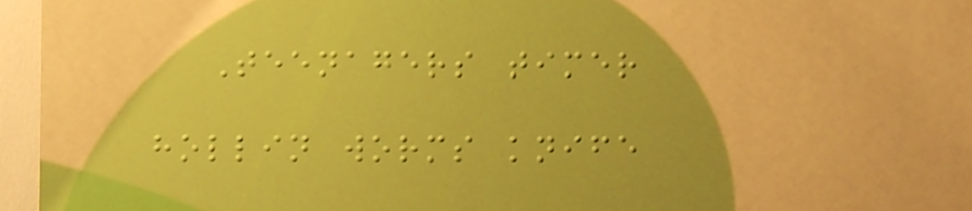Teenagers timer
hollin worms knife
